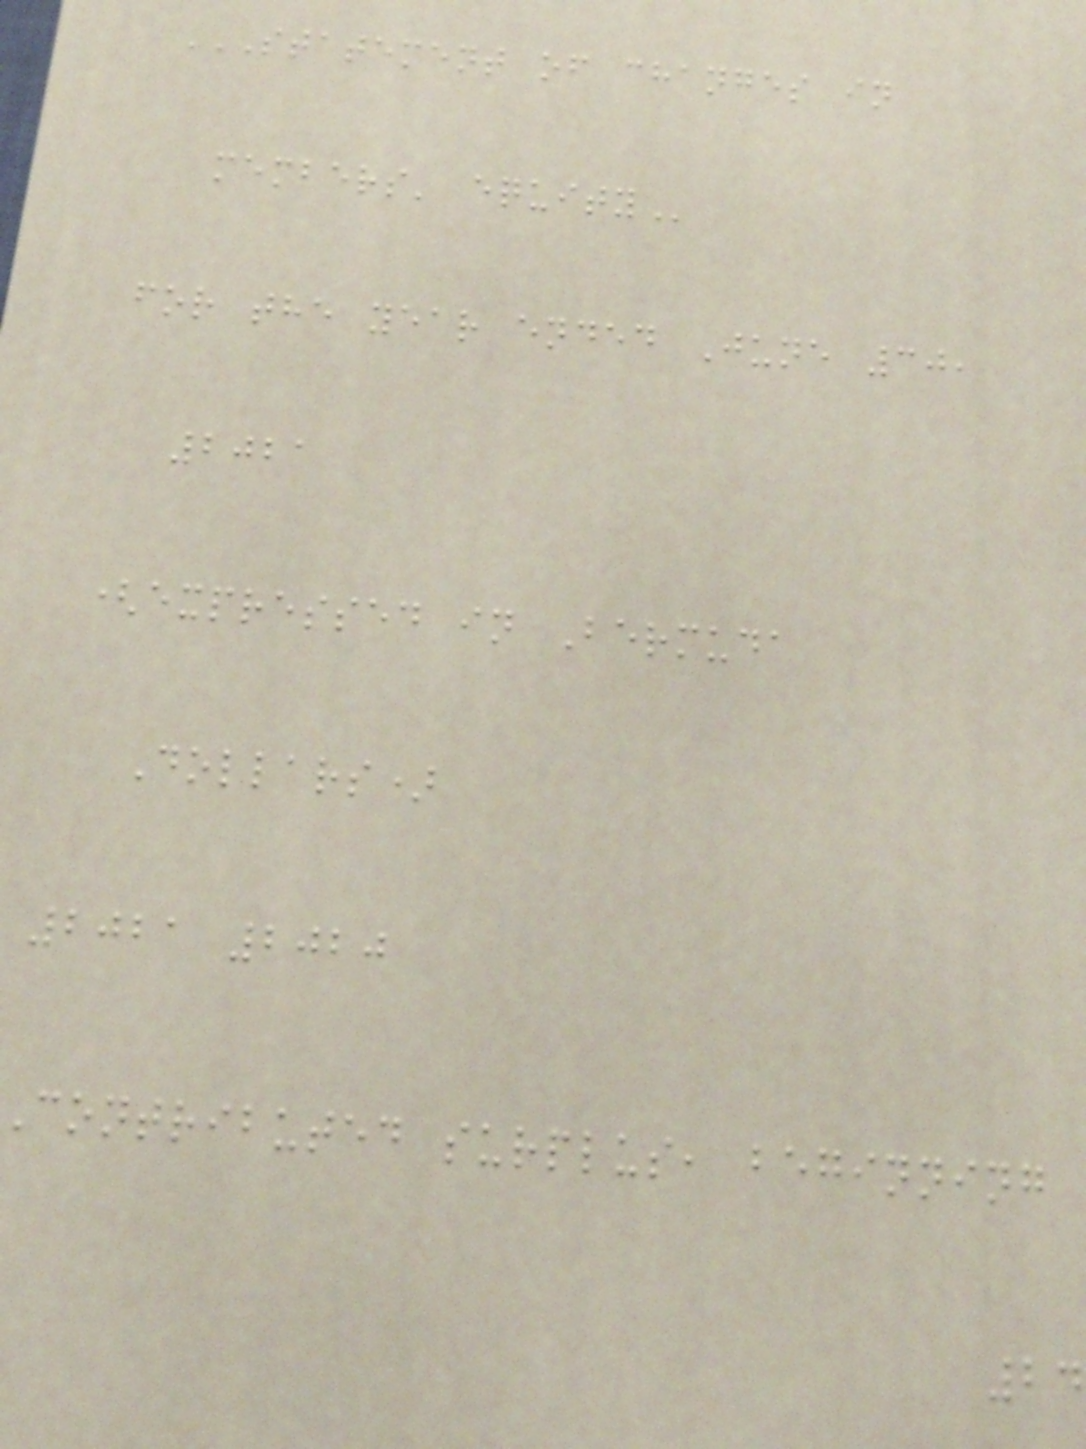STATEMENT OF CHANGES IN
members'
for the year ended June 30,
2021
(expressed in Bermuda
Dollars)
2021 2020
contributed surplus, beginning
